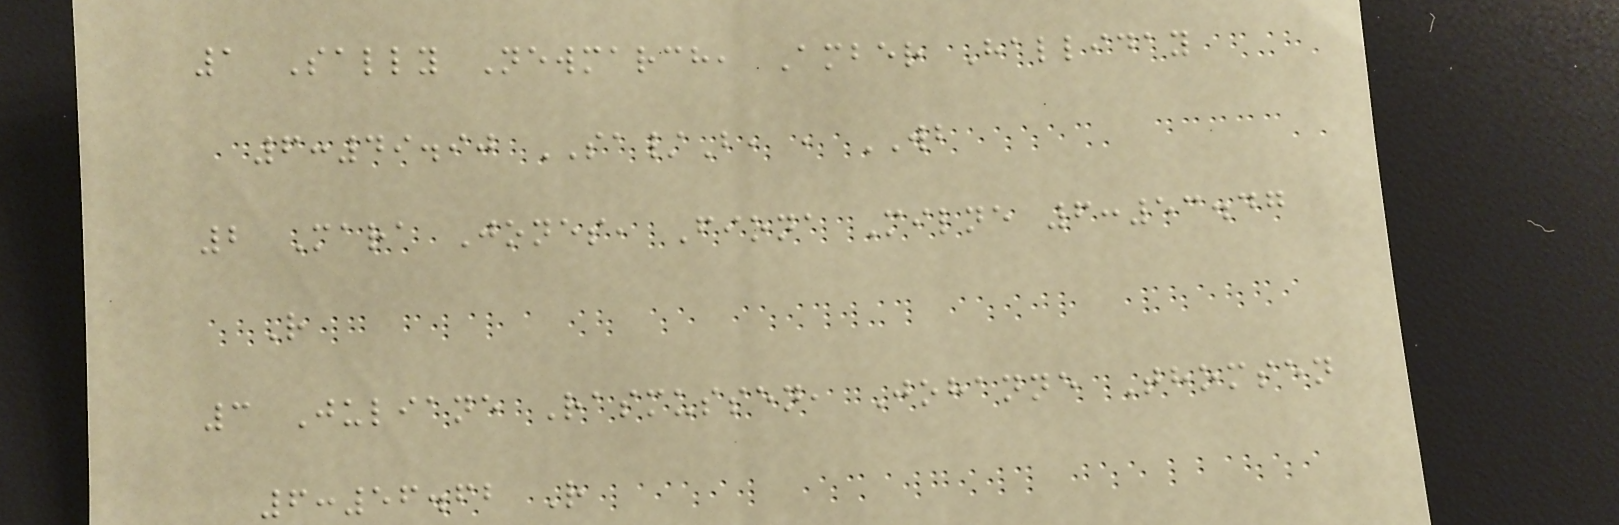1 Sally Newmarch, Amber Halliday
6:49.90 SA/B, , WB
2 Mara Jones, Fiona Milne 6:53.47
R
3 Juliane Rasmussen, Johanne Thomsen
6:56.62 R
